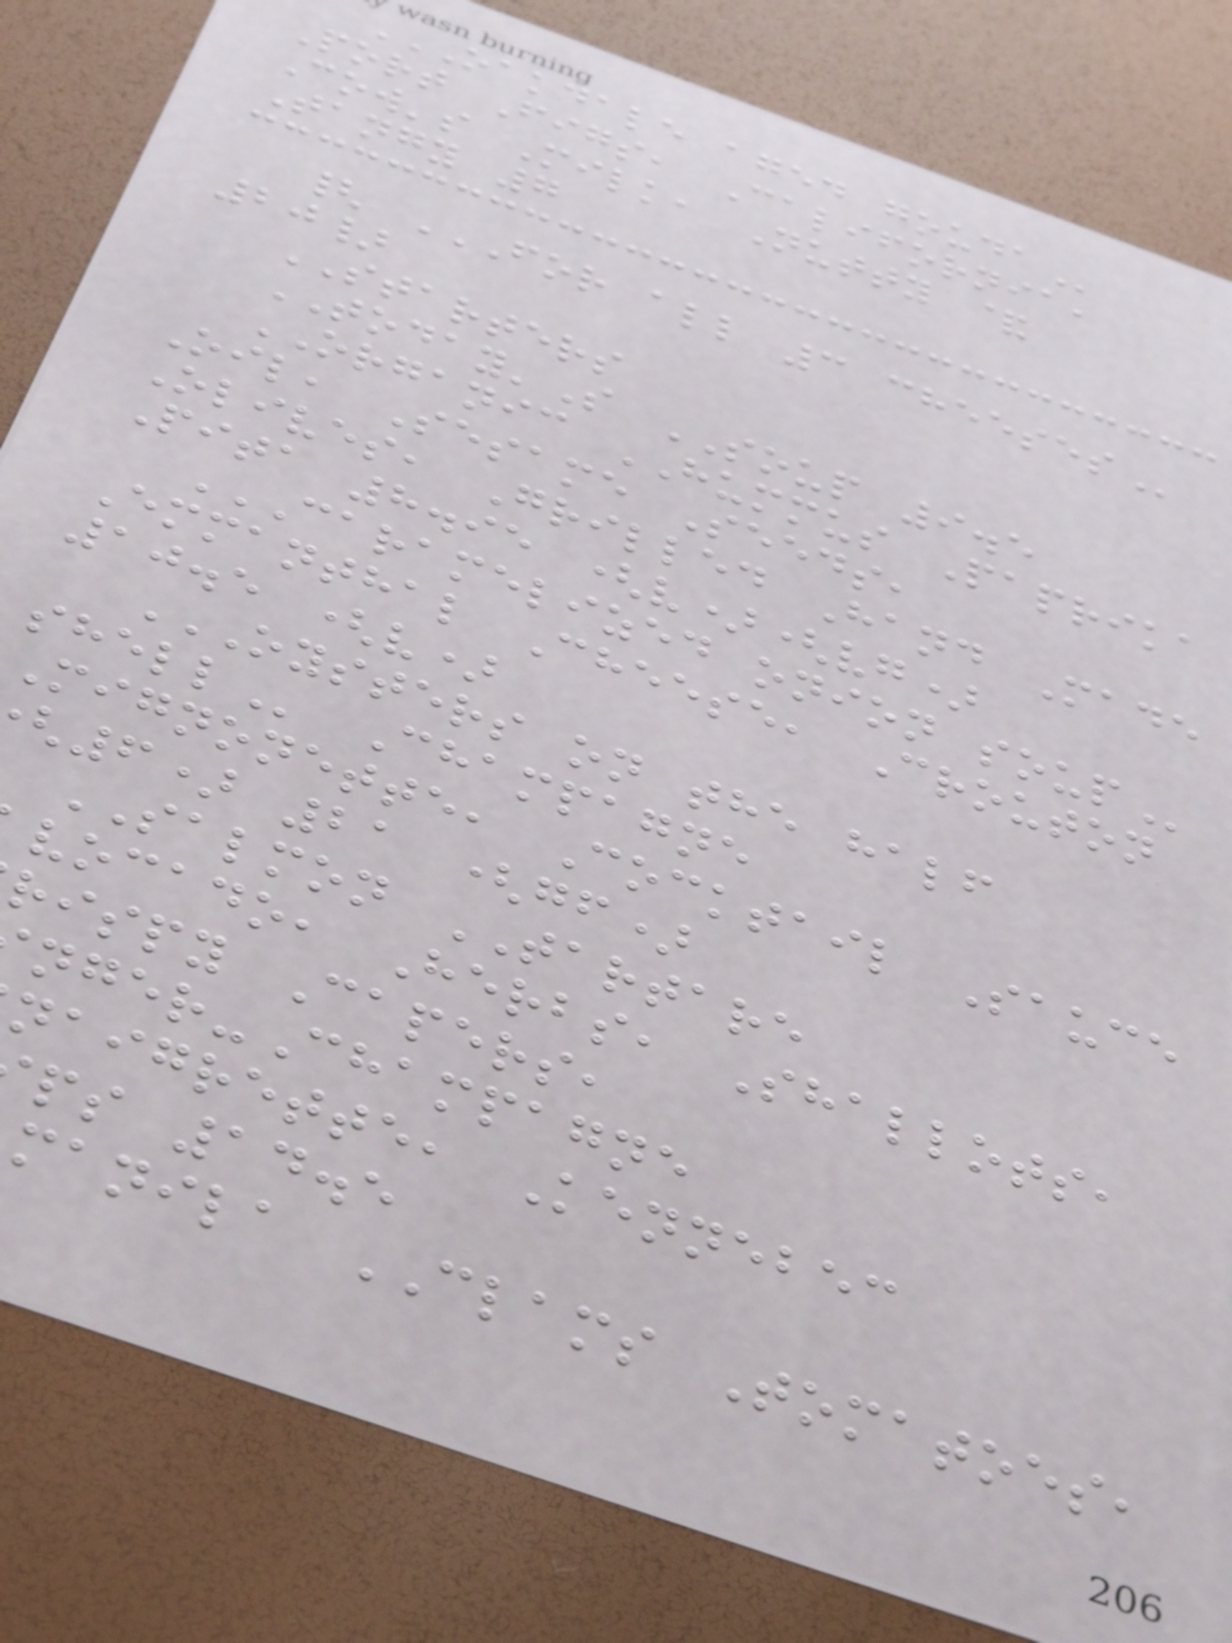OAKDALE AGED GOUDA
Port Figs, California,
Cow's Milk, Nutty &
Tangy 7
{ FOR ALL 3 CHEESES
20}
STARTERS
TODAY'S SOUP 9.5
ORGANIC HUMMUS Paprika
Oil, Sesame Seeds,
Olives, Grilled Hand Made
Pita 8.95 (v)(vg)
CARAMELIZED ONION SOUP
Emmanthal Cheese, Crouton
10.5 (v)
OYSTERS ON THE HALF
Champagne
Mignonette, Cocktail Sauce
6) 21 (gf)
SALMON TARTARE
vocado, Herbs, Shallots,
rispy Capers,
nger-Champagne
naigrette, Kennebec
ps 14.5
manila CLAMS Tomatoes,
